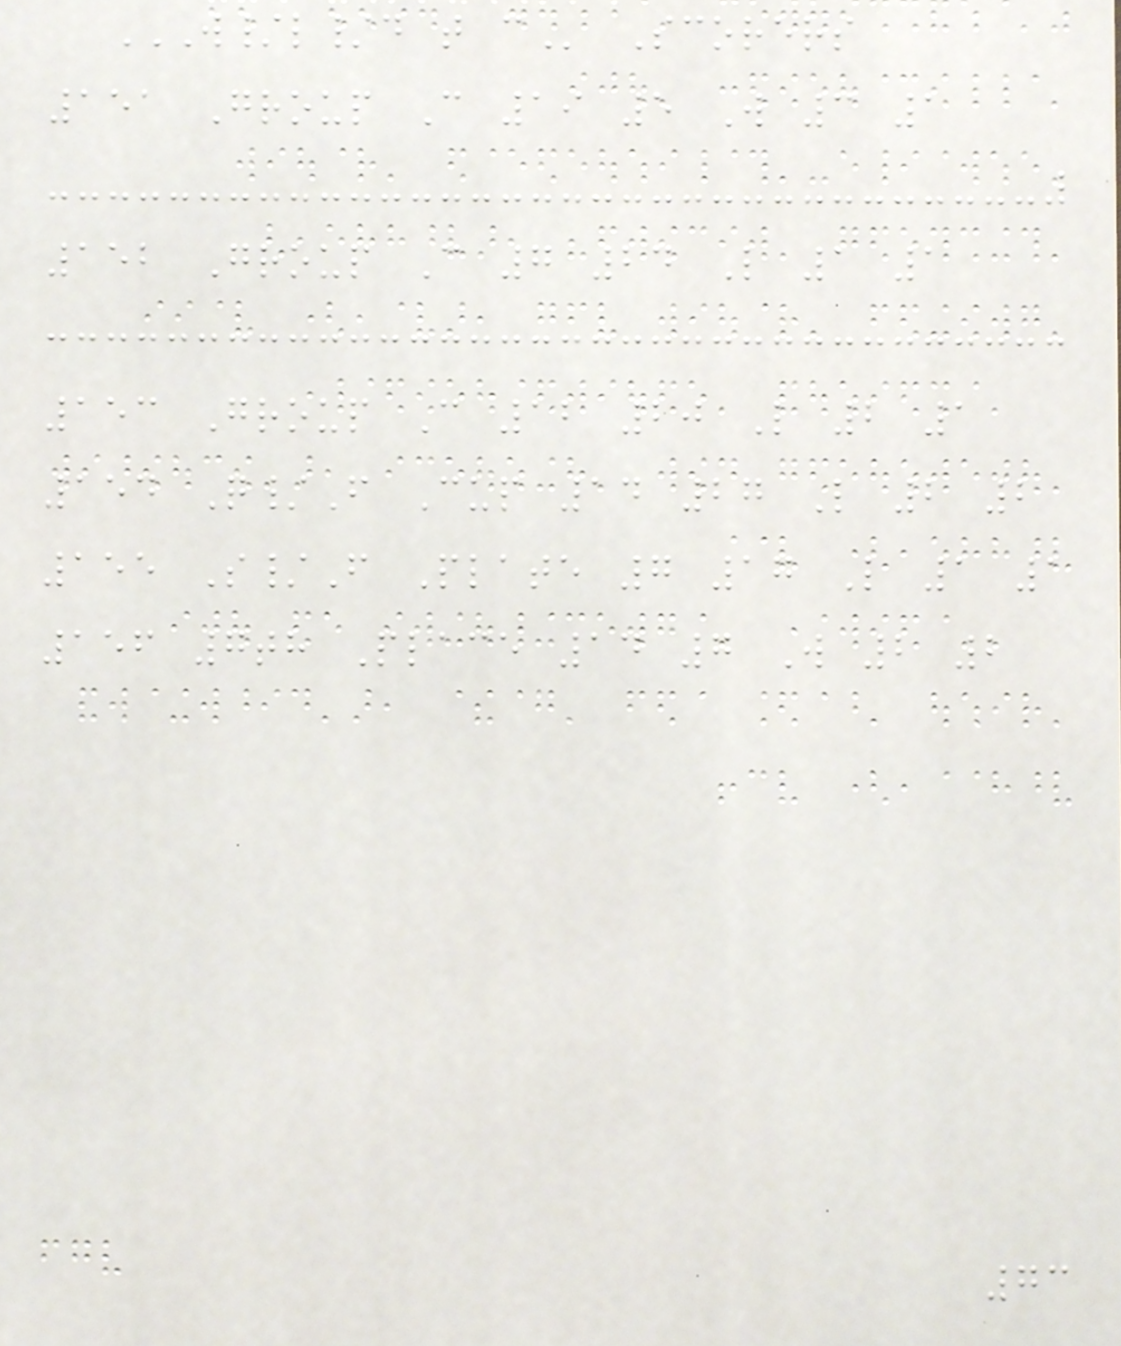W/L/D T C Scorers
151 Group C 19 5 W 3 1
152 Group C 7 24 L 1 1
153 Group C 12 20 L 2 1
154 Q/F Cup 14 27 L 2 2
155 S/F Plate 7 17 L 1 1
156 7th Place 14 7 W 2 2
73
